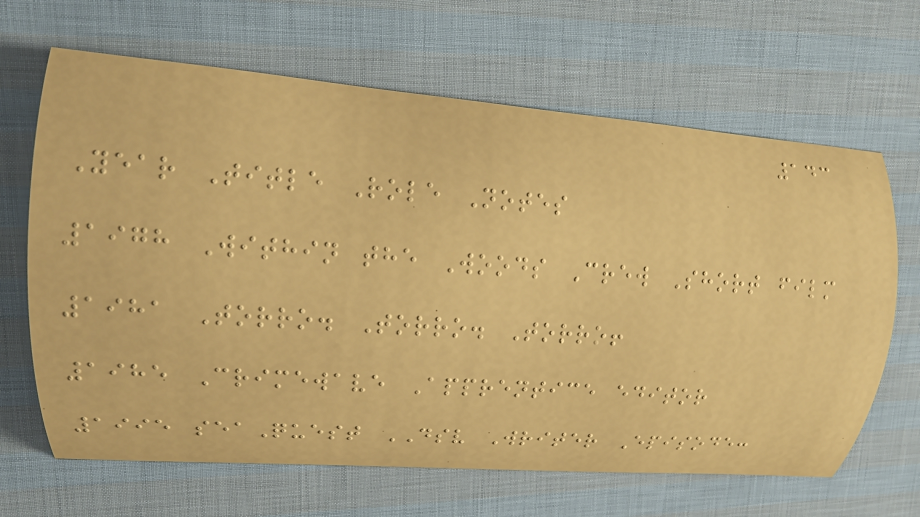143
Year Title Role Notes
1978 Within the Woods Crew Short film
1981 Torro. Torro. Torro!
1985 Crimewave Apprentice editor
1995 seaQuest DSV Writer Episode:
